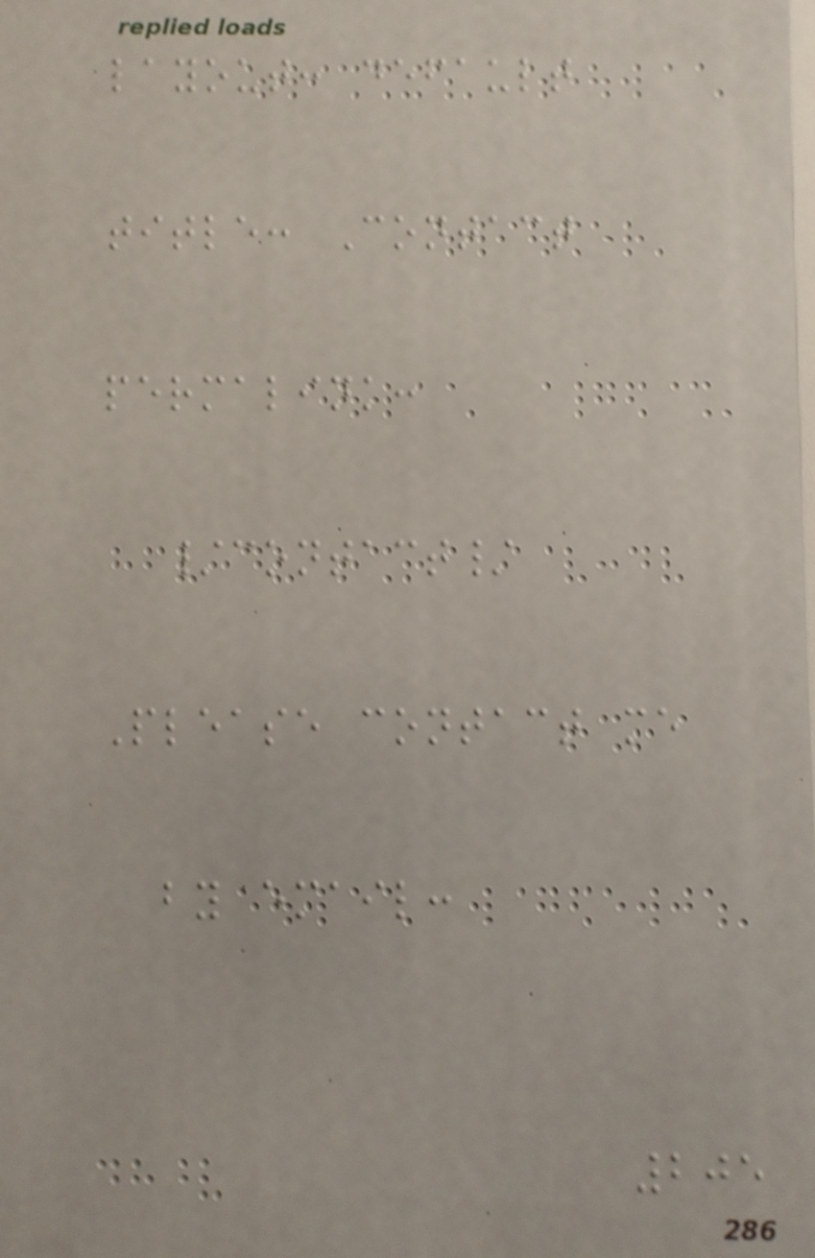layout: default
title: Contact
permalink:
/contact/
Please contact me
by email:
205
